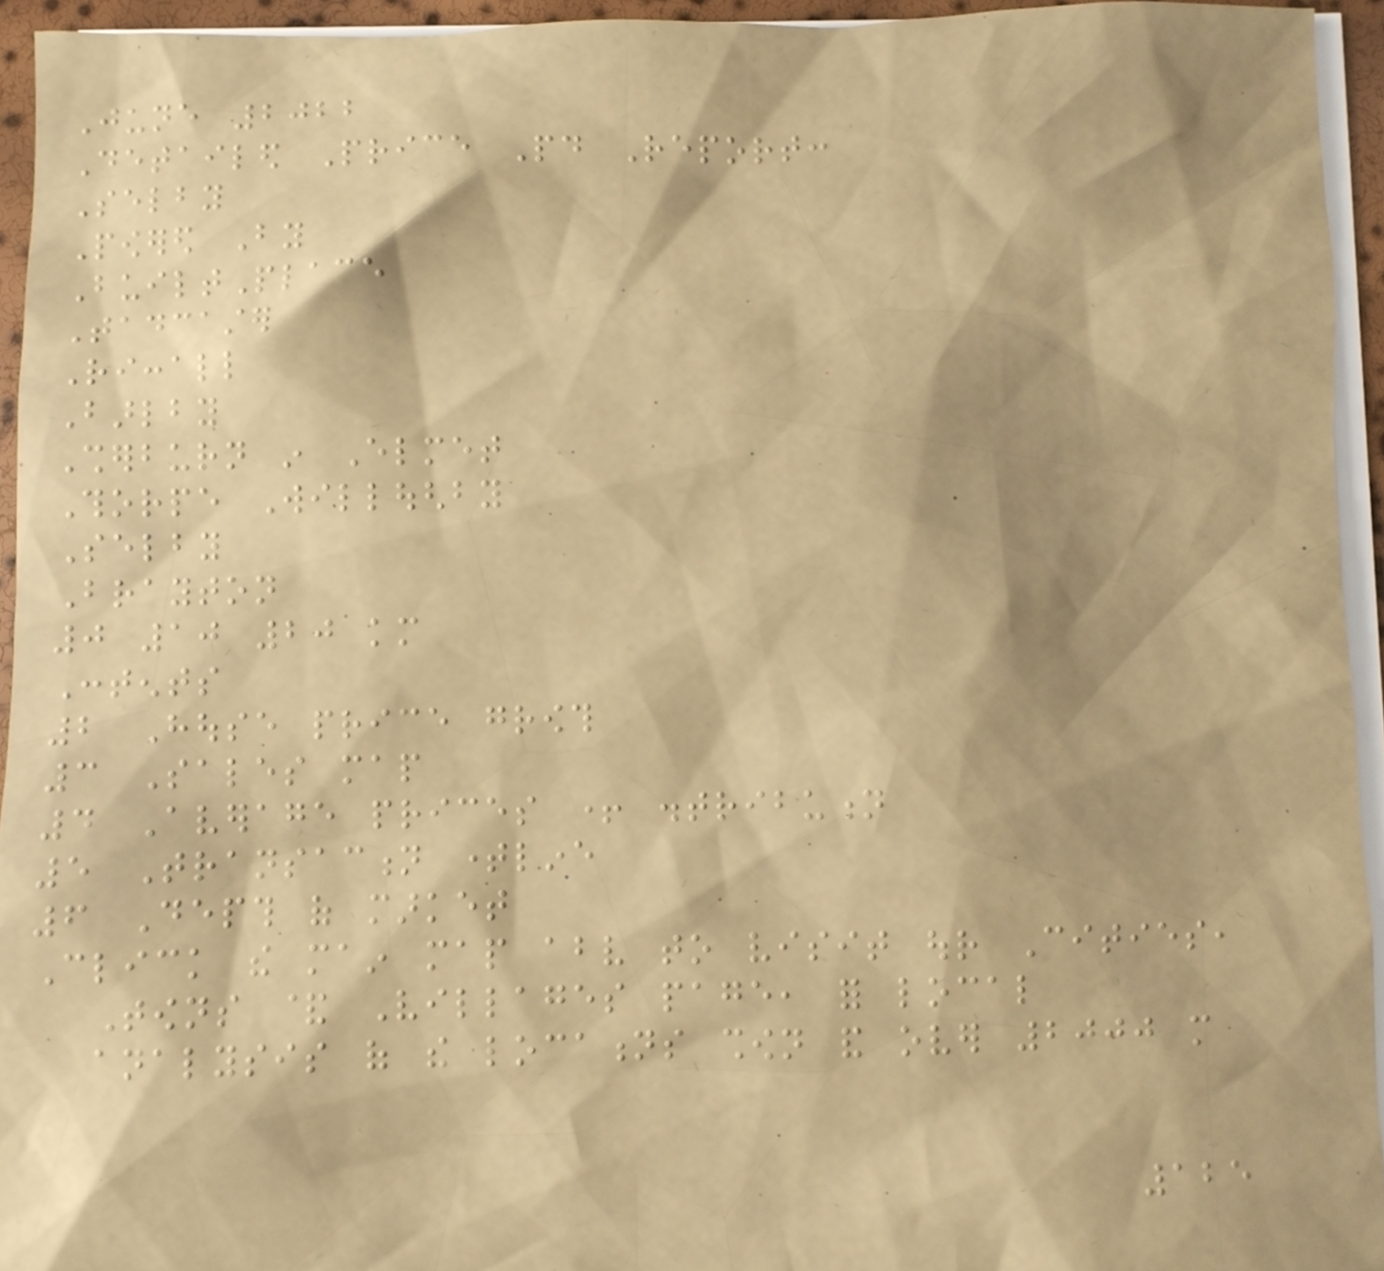June 2022
Detailed Price Paid Report:
Selby
Powered By
BuiltPlace
Tadcaster
Riccall
Barlby
Sherburn in Elmet
Thorpe Willoughby
Selby
Brayton
0 10 20 km
Contents
2 House price growth
3 Sales map
4 Average prices + distribution
5 Transaction timeline
6 Depth of market
Click the main map above to visit our Cities,
Towns & Villages page, for local
analysis of the locations shown and over 2000 more
125
